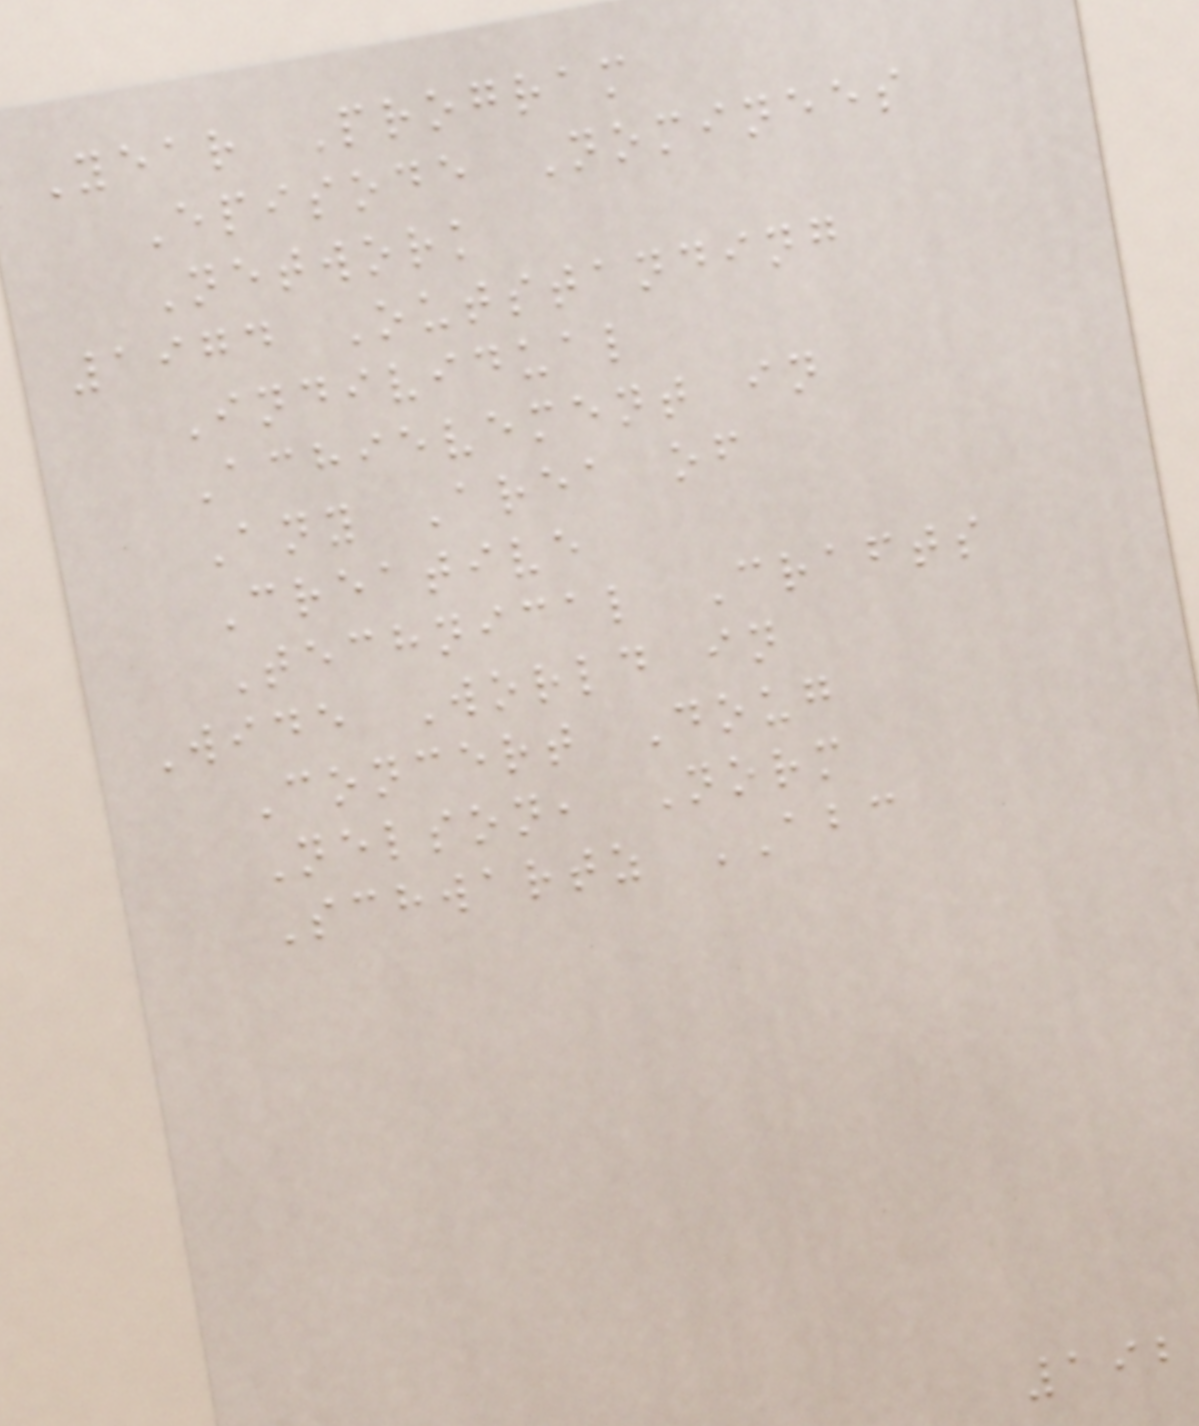Year Program
Episode Nominees
Network
1974 Outstanding
Individual
Achievement in
Any Area of
Creative
Technical Crafts
Wide World in
Concert Doug
Nelson, Norm
Schwartz ABC
192
